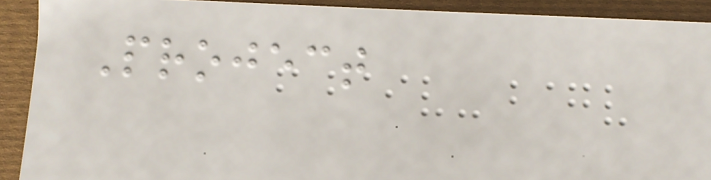Project
